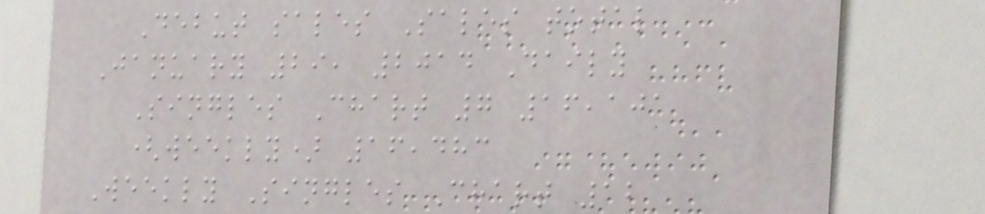Debut sales Sales total
January 29, 2014 Daily
Singles Chart 7 16,101
(weekly) 16,483
Weekly Singles Chart 12
